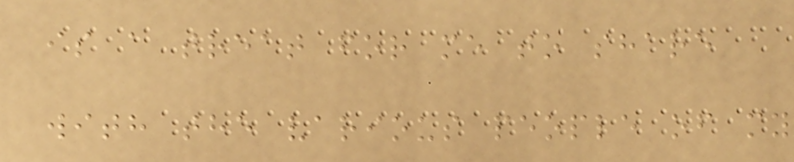is a treat for me to share
with the various people of my
